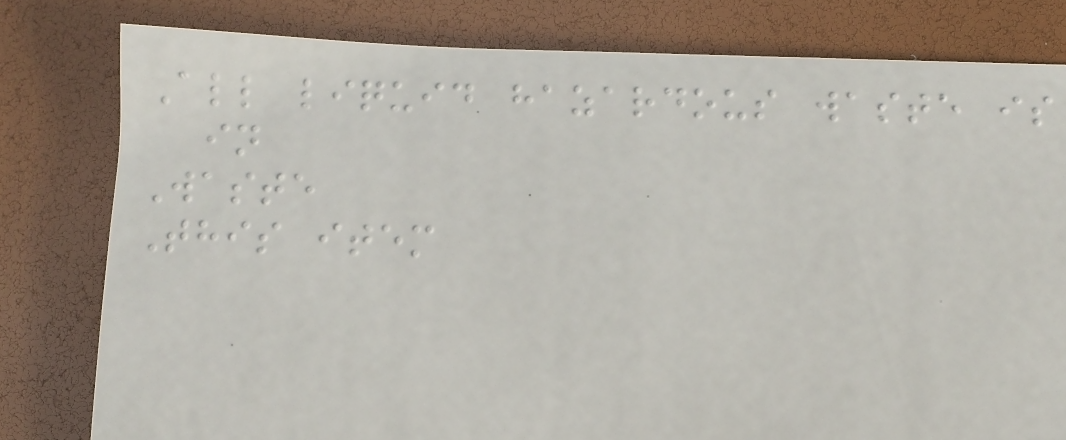All liquid hazardous waste is
in
Waste
This item
